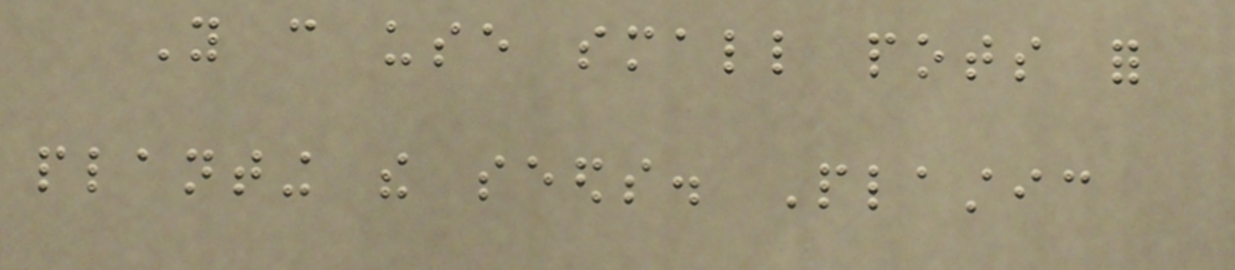You can use small pots for
planting the seeds. Plastic
